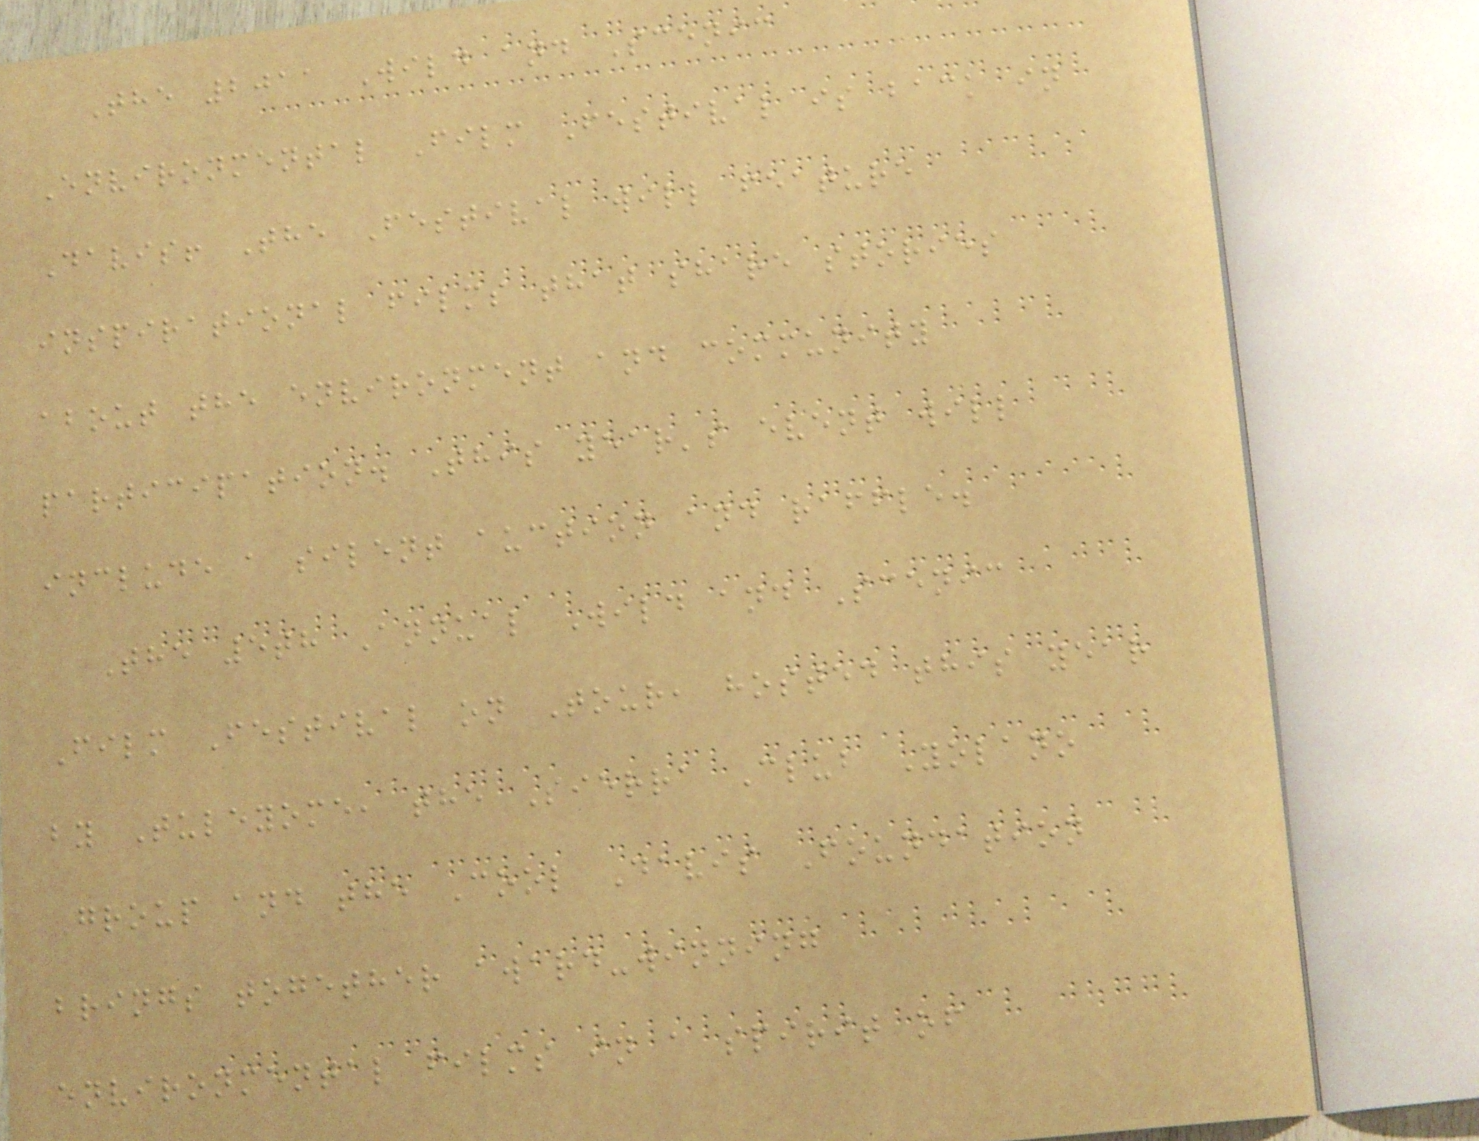The 2011 Wild and Scenic
Environmental Film Festival is back in
Davis! The Festival will feature
inspirational films that share stories
about the environment and community
participation. This year's event will
include a silent auction and raffle.
The 5th Annual Wild and Scenic
Film Festival on Tour, hosted this year
by Tuleyome, the Sierra Club Yolano
Group and the Cool Davis Foundation
brings together award-winning
environmental films in a spirit of
